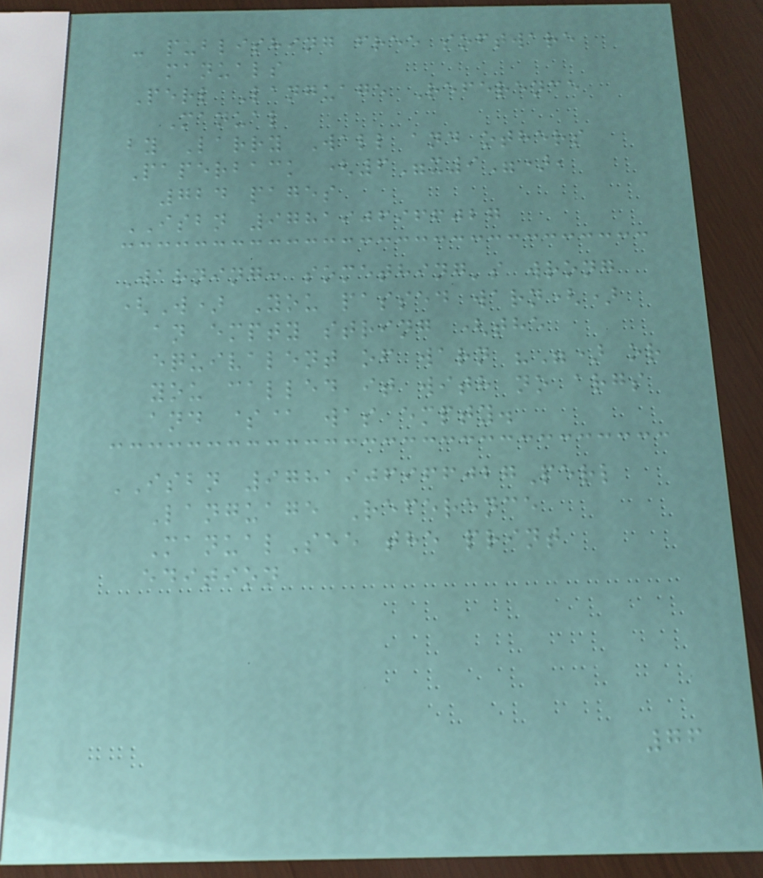- publishing free software
manuals
Perl Language Reference
Manual
by Larry Wall and others
Paperback (6"x9"),
724 pages
ISBN 9781906966027
Warning: something's wrong
(W) You passed warn()
an empty string (the
equivalent of warn "") or
you called it with no args
and $@ was empty.
ISBN 9781906966027Perl
Language Reference
ManualSee the print
edition
76
